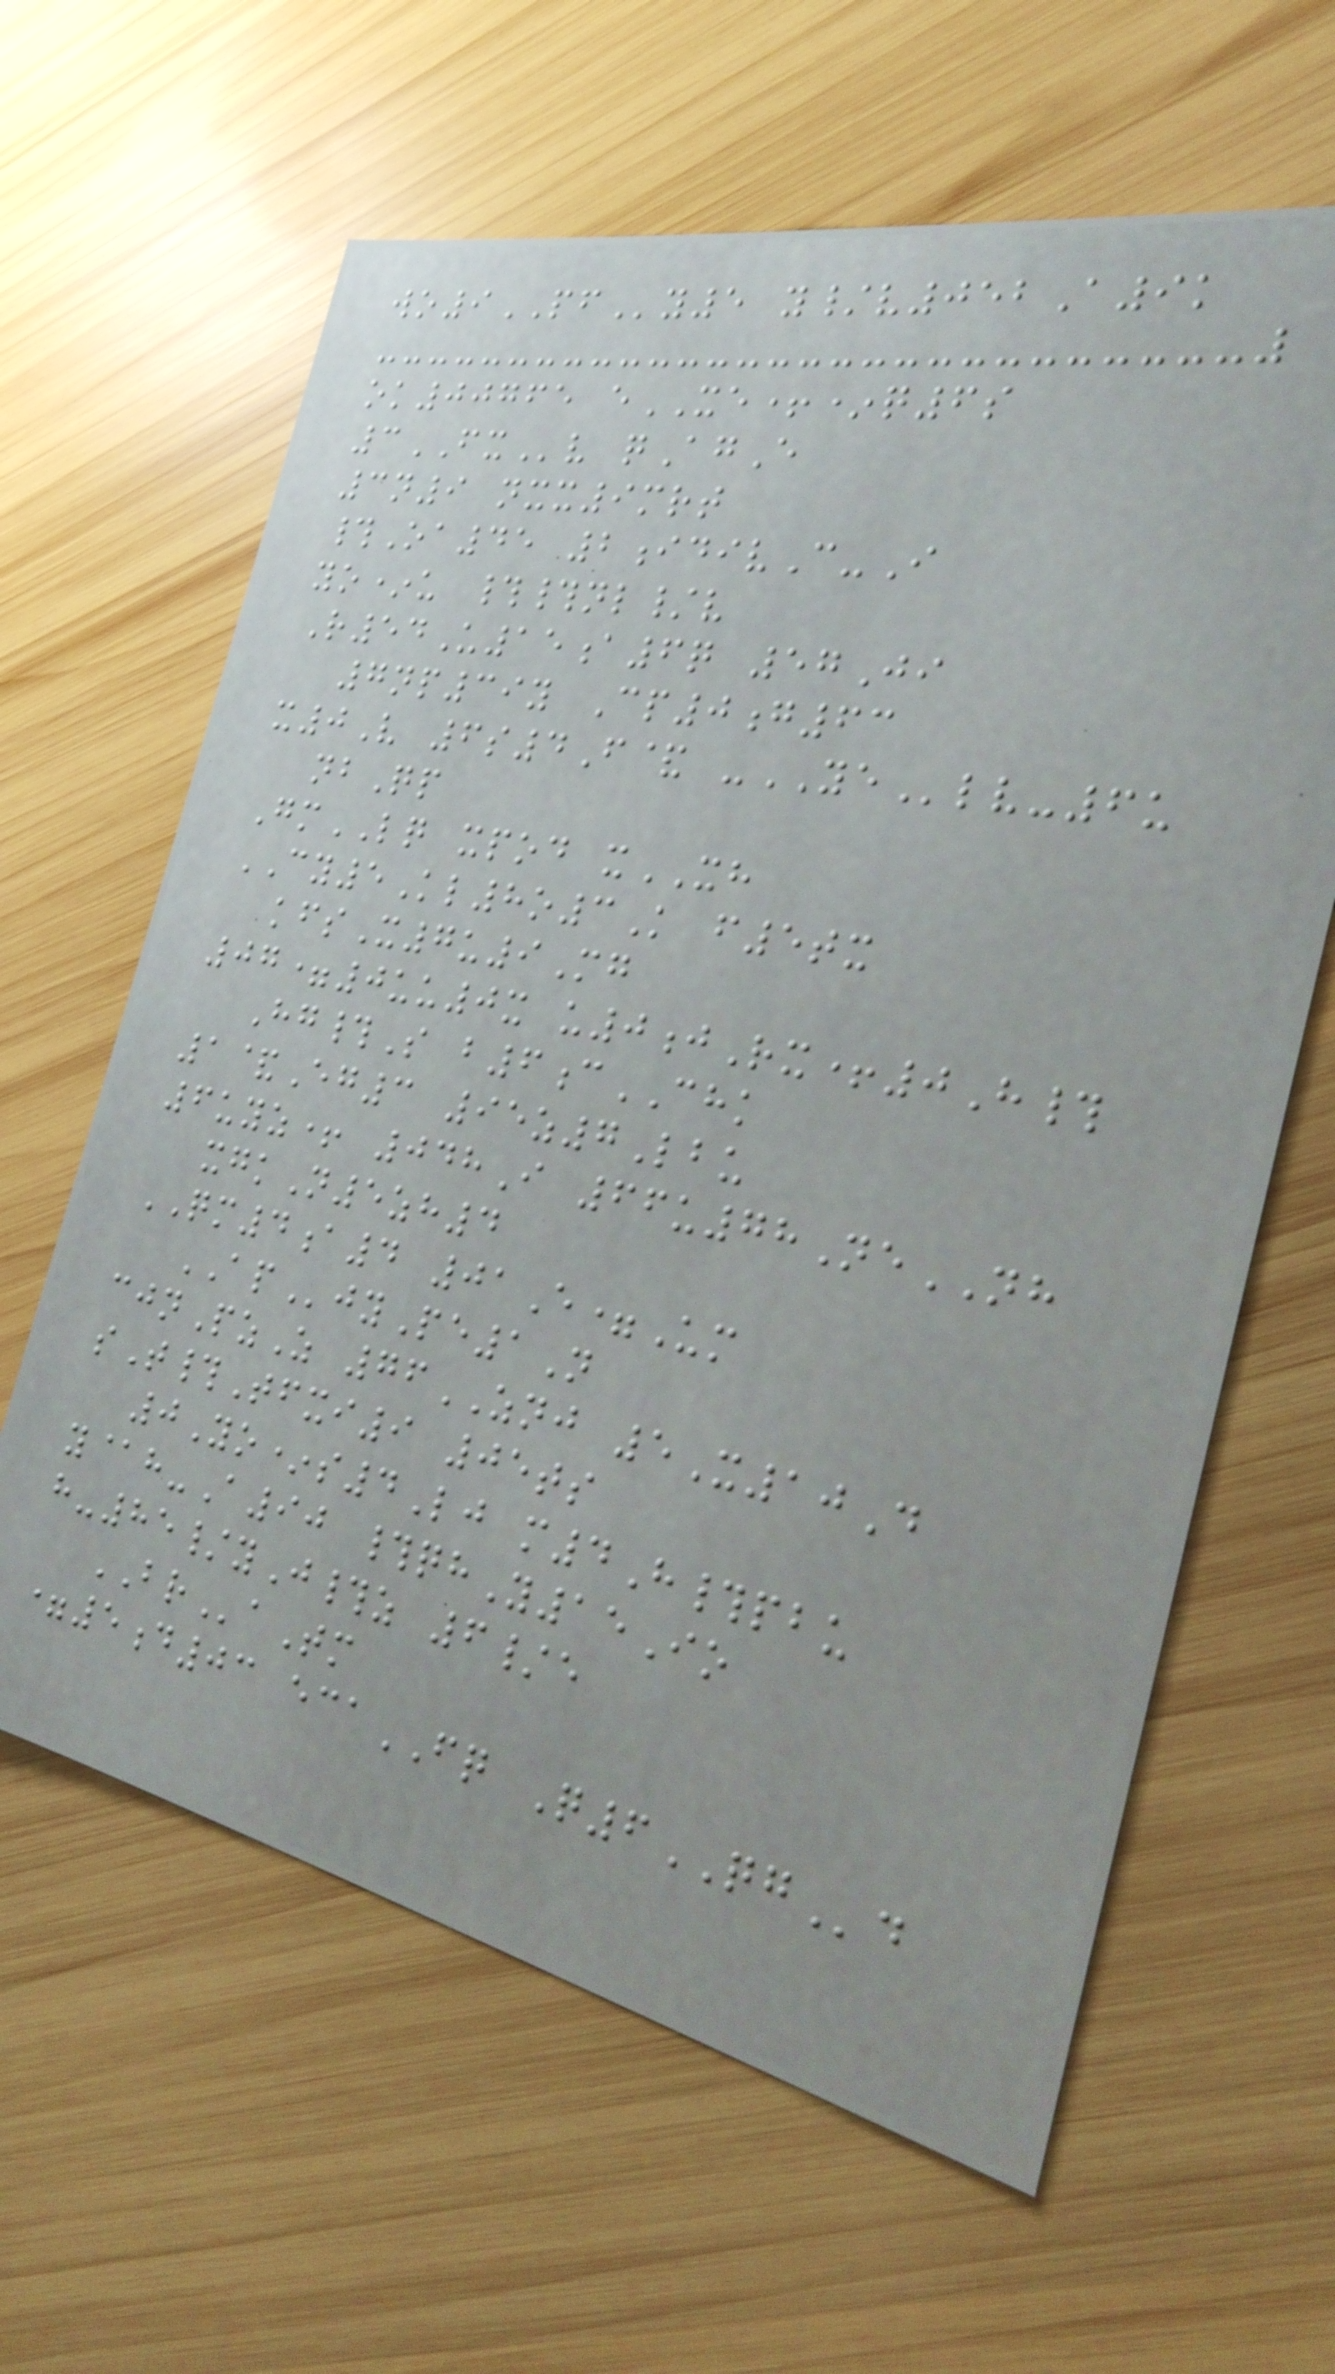wo9PFy5 y/v052A9k
ok00765 eXE+*q6s
3FXv qAgE
3n9 nxx9mrt
#Oa45 2idivC-I
yo*u ##nl/v
R54U15a6q 57Ji
7np39y Cp0g63
x0V 6s4F& -YElv-6u
nbQp
GmLQ xpod xXH
CY5Kl8o3K f5tx
kfsX7u9Mg
07=0uu0x u0jRx+0H#
Hg#S b6cCHK
1&Eg3 95z7Lbu
6uyz+ 048I 66u78NeNH
xgkN5zh4
QM4a4 01E=Um
APjyPe1N
cjnPzZ 76ZNJ 5X10D
sT#Tfxi9 05ts
0Yo*s4Lj m4H#pbu
y@h-A90 #qhY15Io
h-85/yJ#z 6/e
BRaTm
=5d03 ecaFQ Q6QGd
